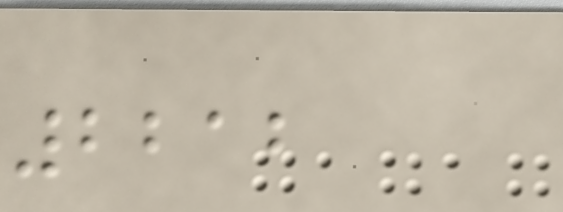2212
